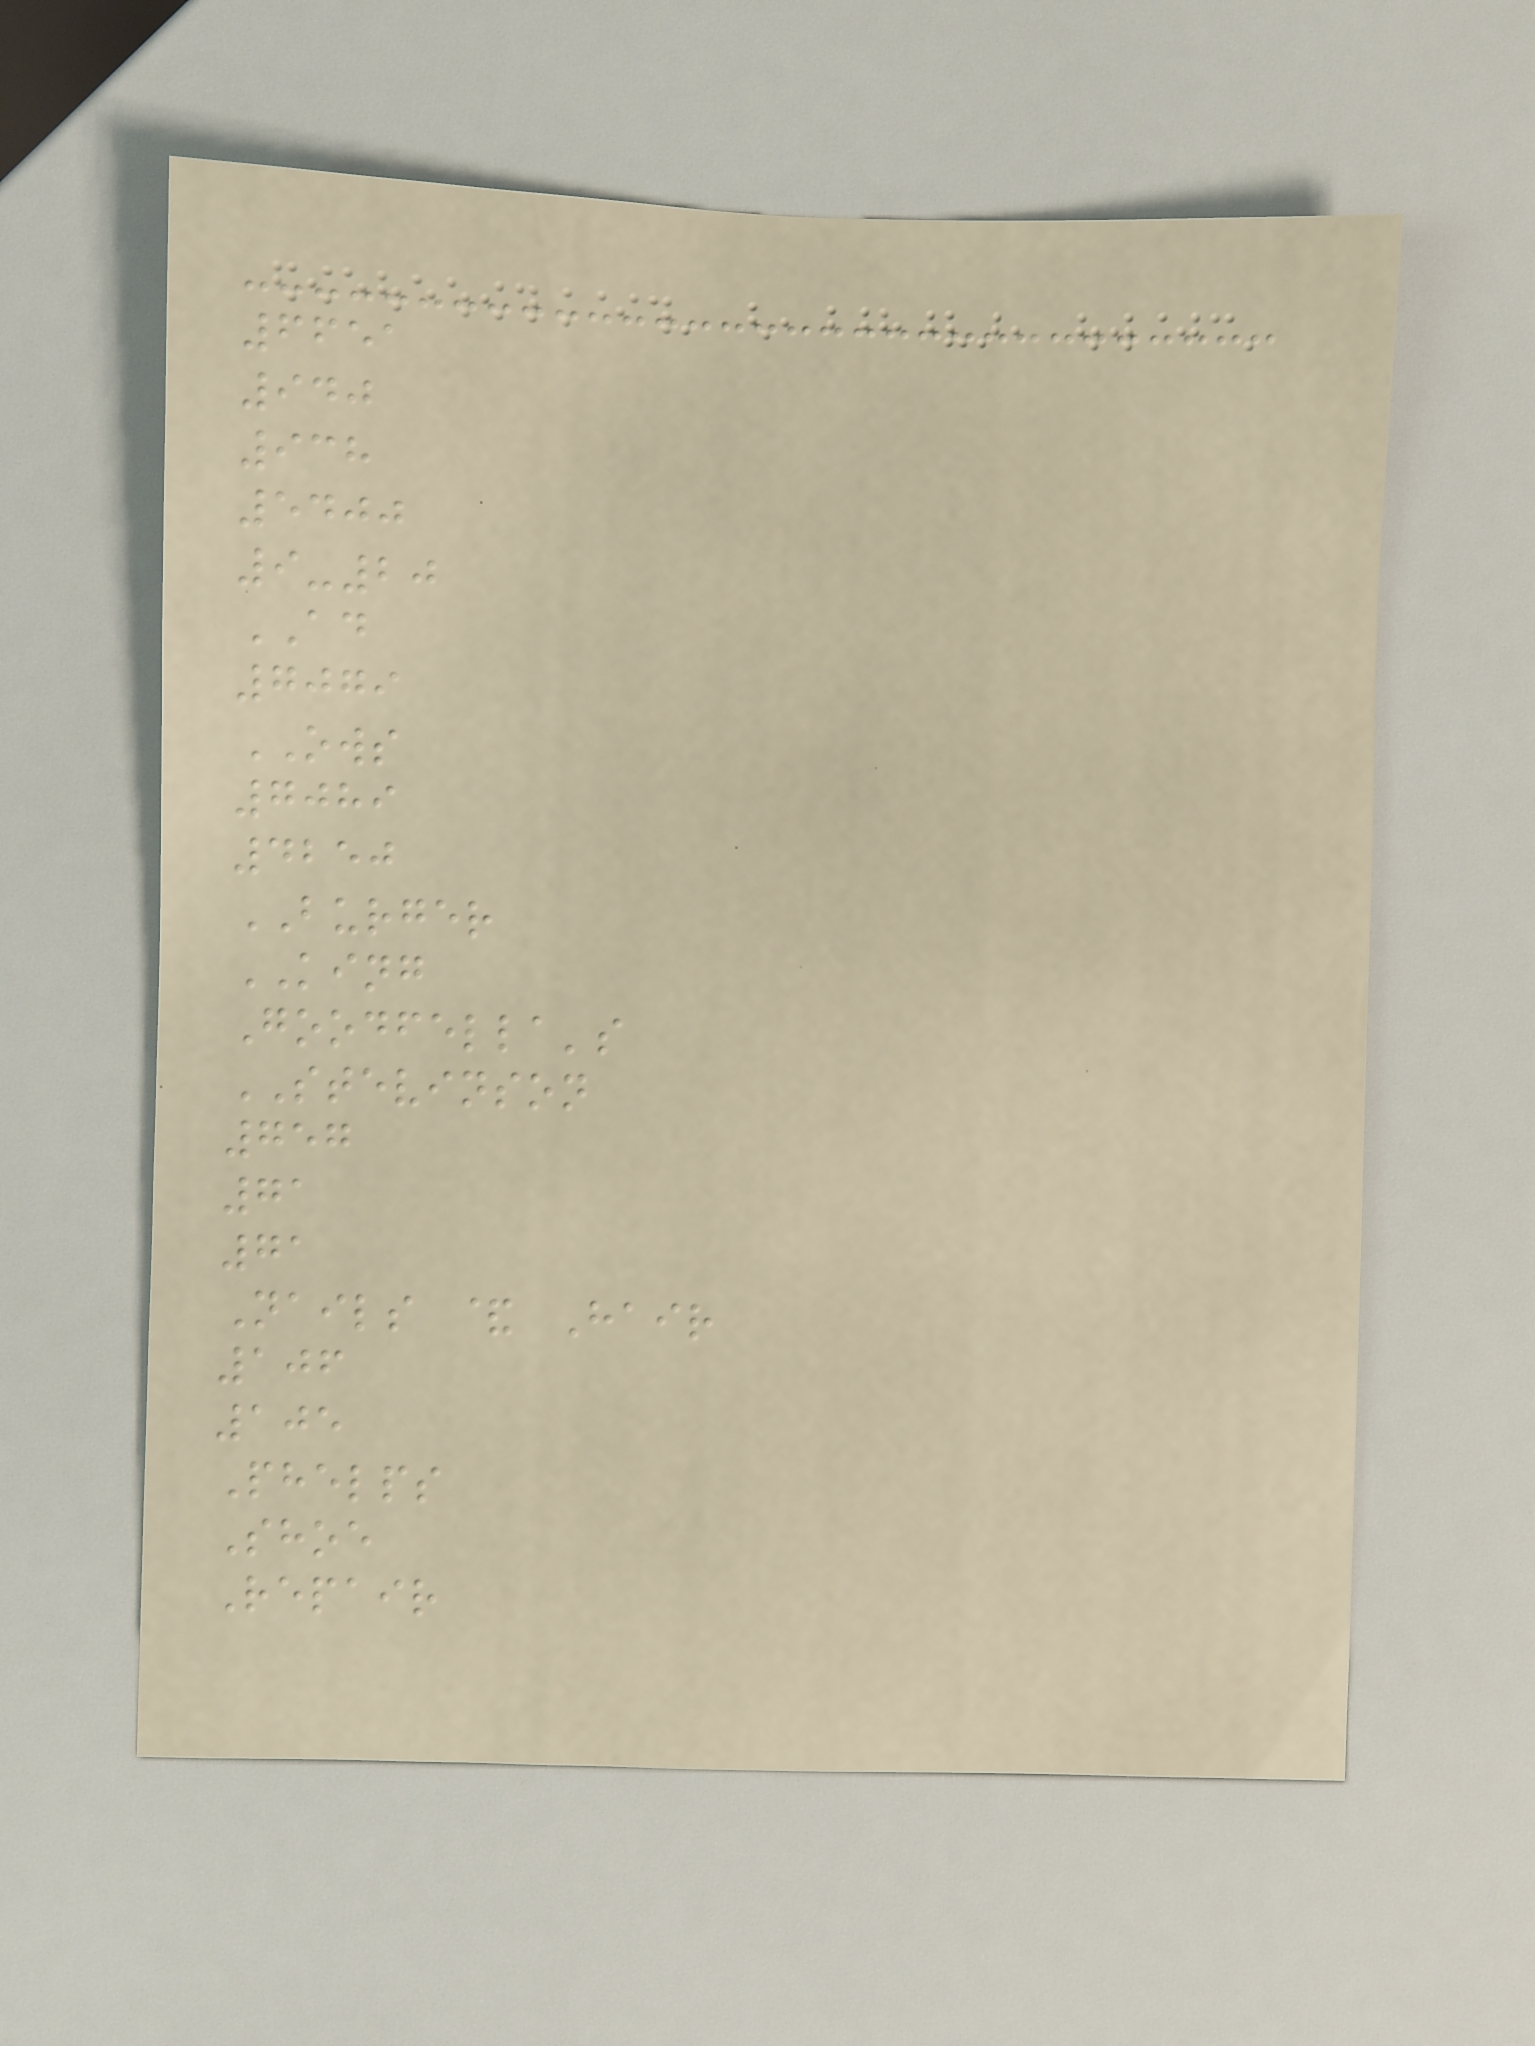6651
940
938
5400
9-20
AD
7079
OWS
7089
4250
BURGER
KING
Goodfella's
STEVINSON
757
71
71
Nails & Hair
106
105
Phelps
Shoe
Repair
